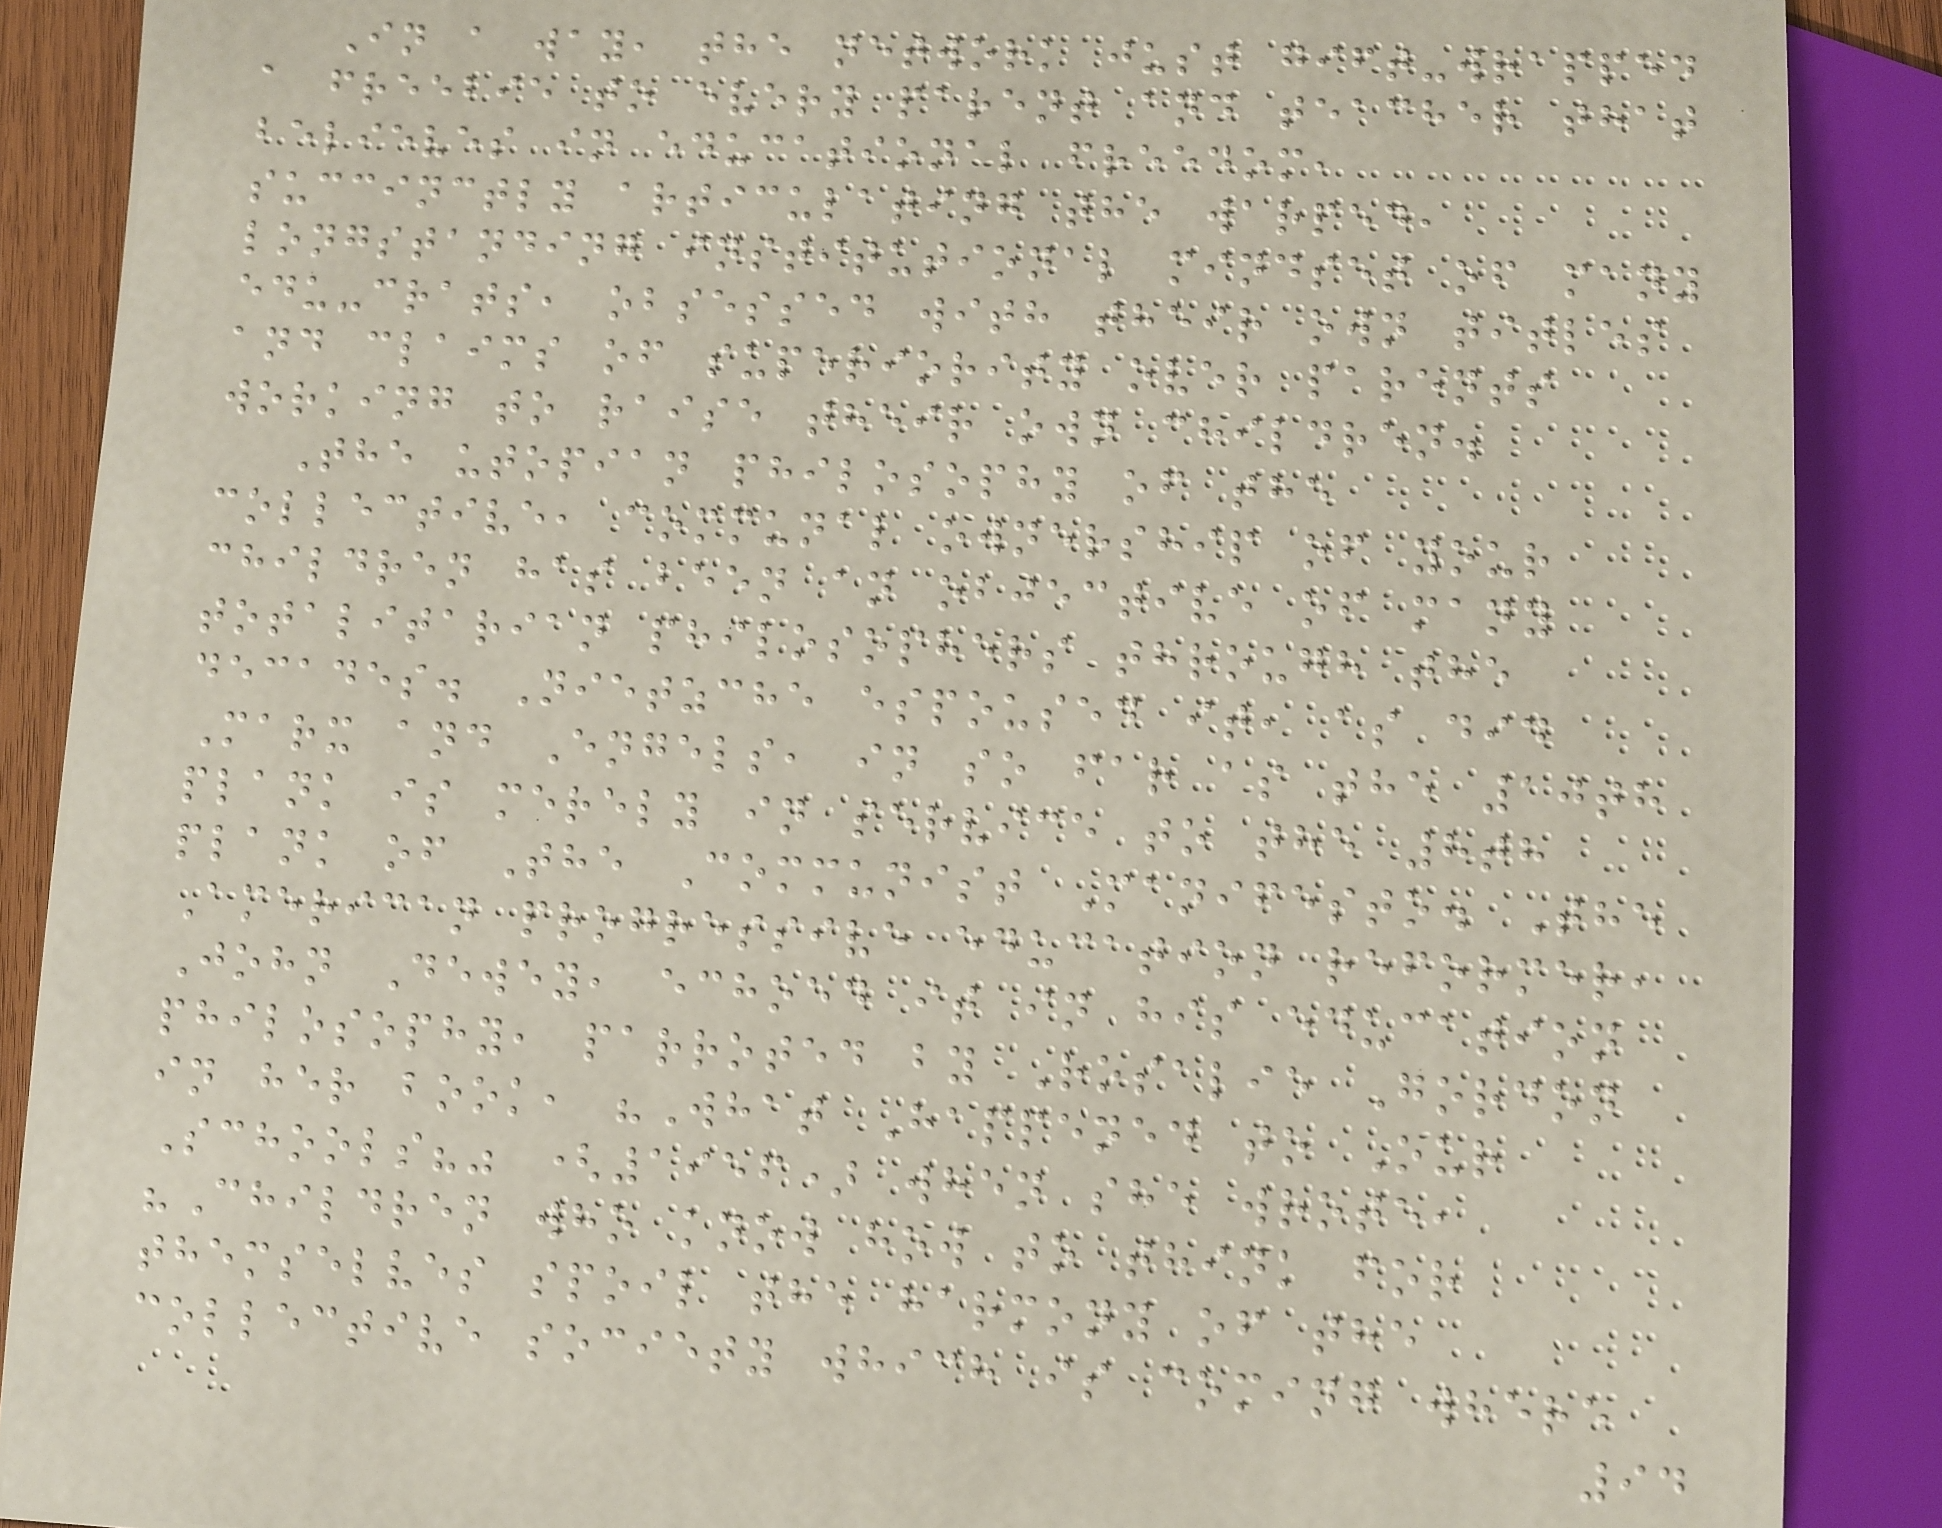In a way, the network just gift-wrapped
a freebie to every parent and teacher that
believes in educational freedom,
succinctly articulating the warped,
longstanding institutional mindset of many
edu-crats, obsessed with their own titles
and claims of superiority over parents
working to raise their own children.
The utopian philosophy of the
collective, communal ownership of your
children has been an objective of many
totalitarian philosophers through the
decades. Nietzche espoused it, as did
Marx and Engels, in so far as the 10th
plank is merely in service to the 8th
plank of The Communist Manifesto. The
American progressive education reformer,
John Dewey, echoed it in his education
philosophy, parroted by Rosalie Gordon
in her book, "What Happened to Our
Schools?" (1956) when she wrote,
"Children who know how to think for
themselves spoil the harmony of the
collective society which is coming where
94
